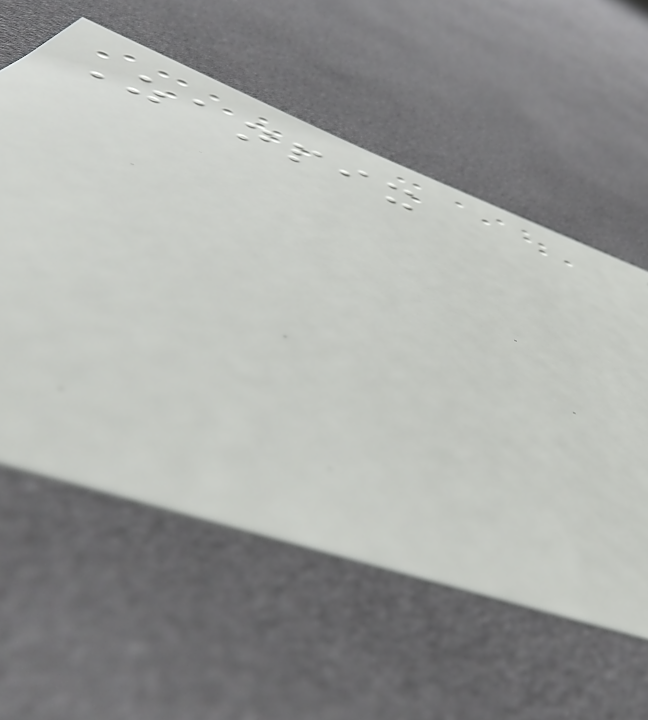Zanpix
